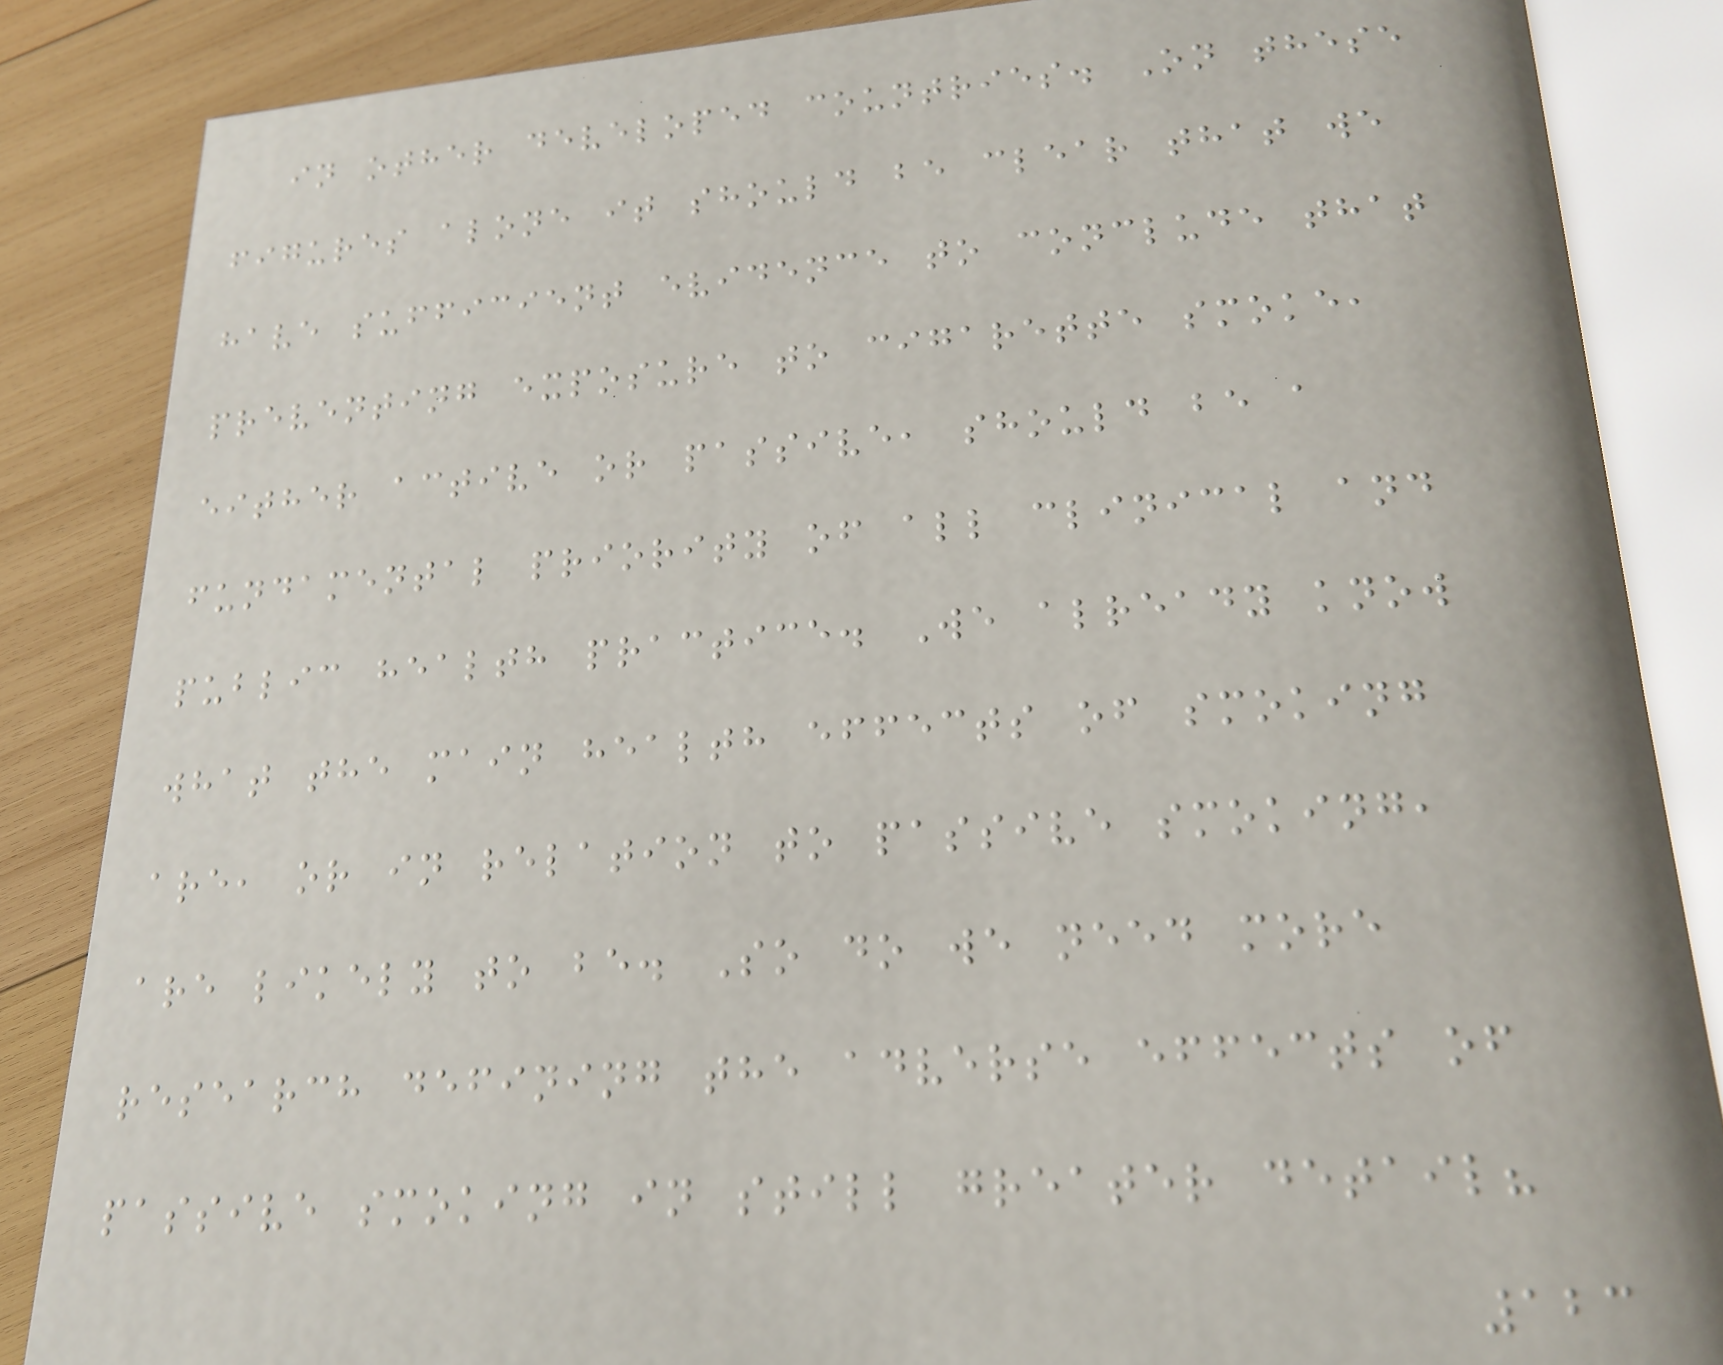in other developed countries. On these
figures alone it should be clear that we
have sufficient evidence to conclude that
preventing exposure to cigarette smoke,
either active or passive, should be a
fundamental priority of all clinical and
public health practice. We already know
what the main health effects of smoking
are, or in relation to passive smoking,
are likely to be. So do we need more
research defining the adverse effects of
passive smoking in still greater detail?
123
